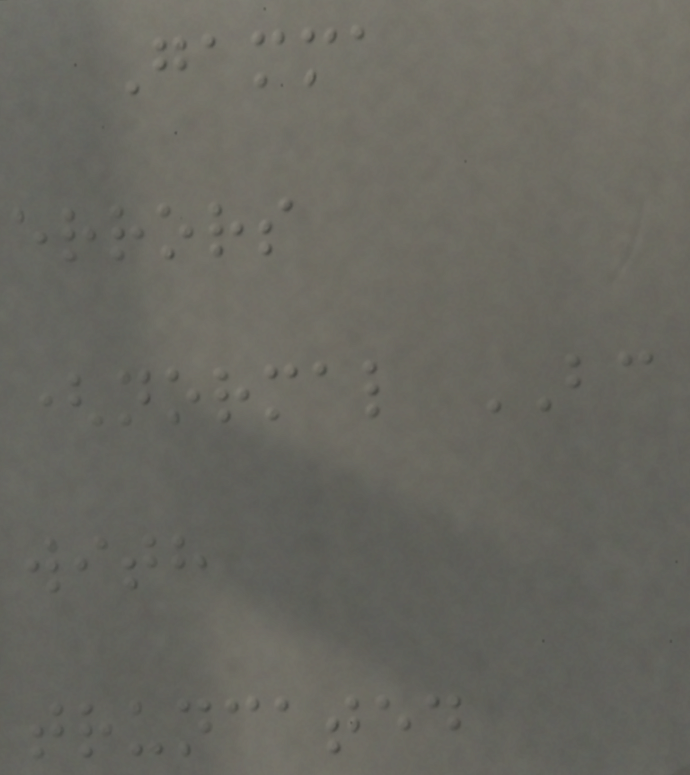Gamma
errors
(normal BC
with
truncated
